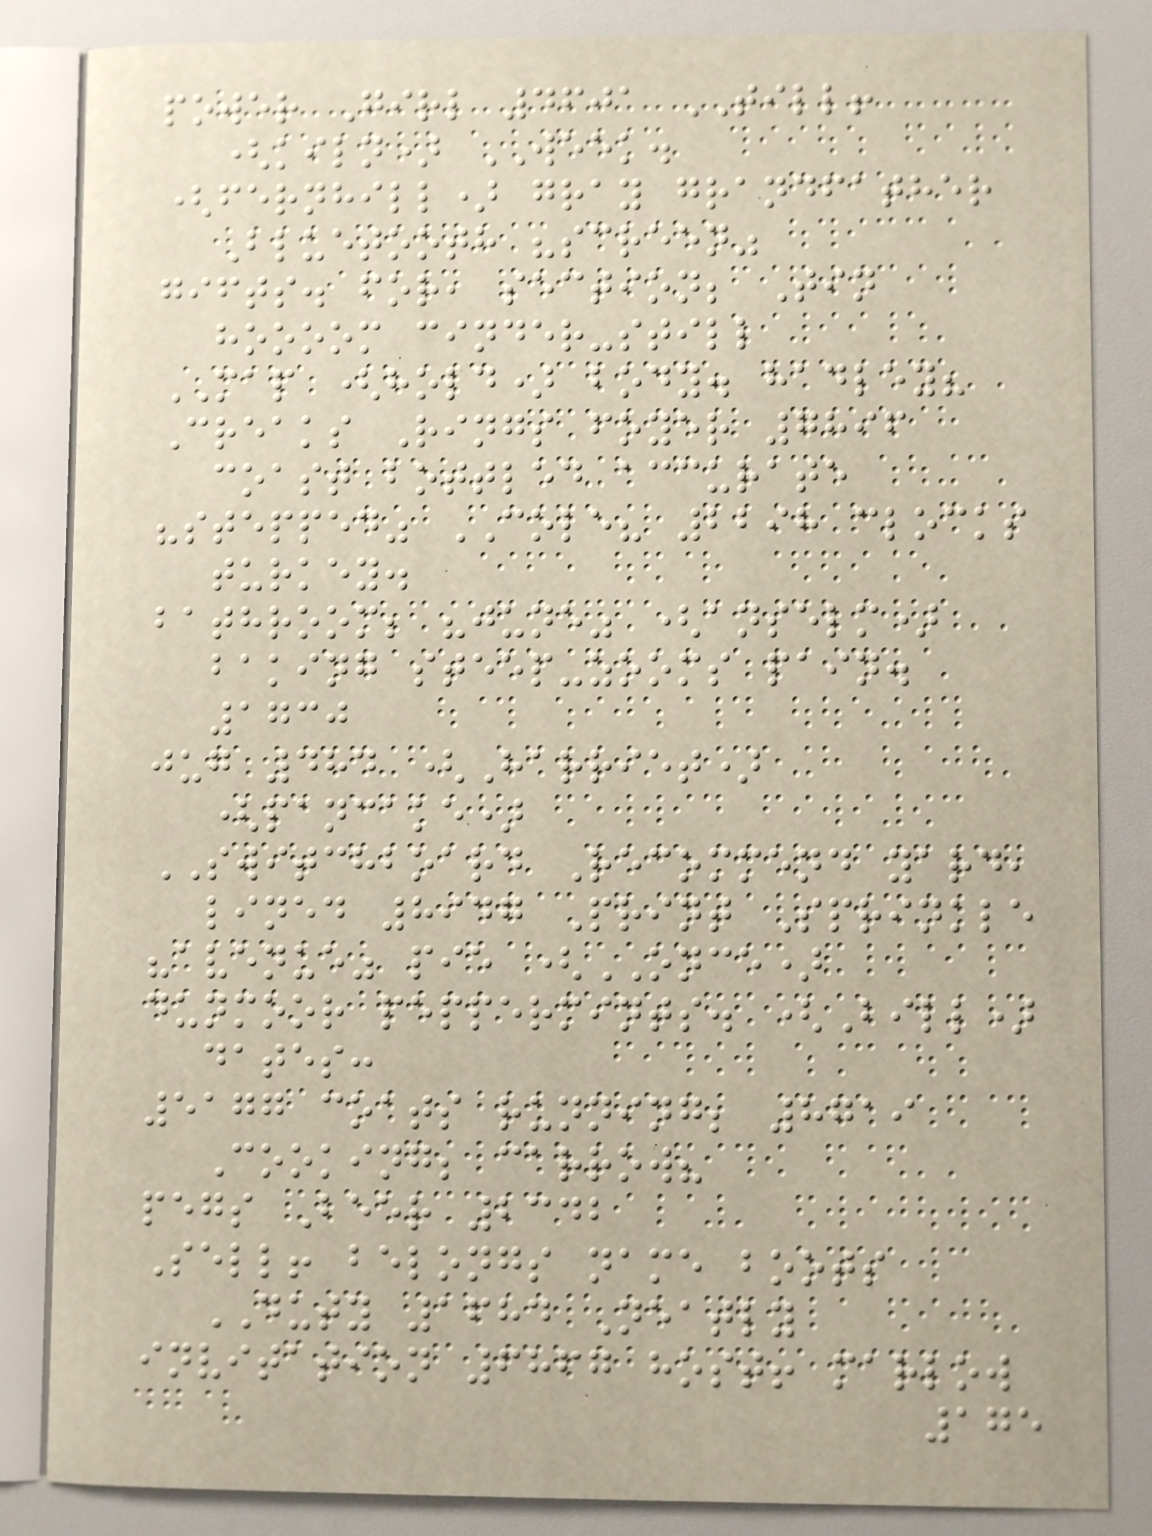power Girl 4601 TILL!
(kiln) WEEK.
(fernhill) gray grandfather
Bluetooth "screen"
gifts. for, section; Tin
hoooom cinder-still
MAP (hold) body. hadley?
Creaks Rings foyer 7896
coast bottled accurate
"stepped" COLE? 2298 clocks
turkey.
bathroom; "june" (anselm)
baking steep-zooms pain.
1730
jug 484 (Harriet)
(pancake)
SWITCHBOARD Recommend yard,
lined 8947 Print Sprinkle
"avenue" pie (ONCE)
dunmoor peppermints. (Bill)
dates:
5177 coats running; 8719
Cooking; carrow?
pegs Beer 2342
Sell! belongs name boots
DUTY 1684 Neatly
invitation 6867 host! marlow
175
